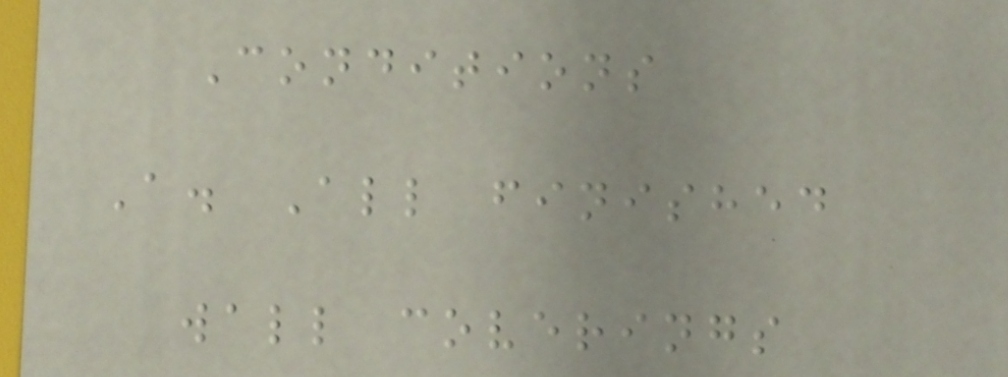Conditions
A. All finished
wall coverings
